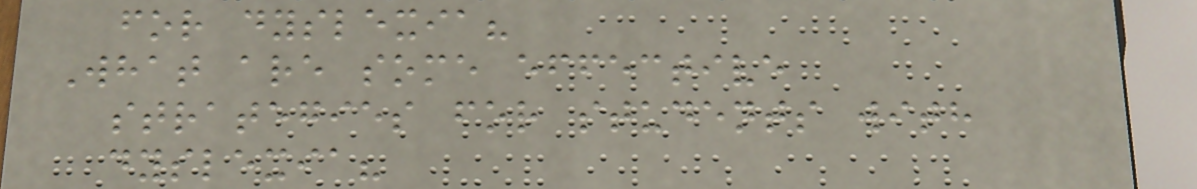for dyslexia?
What are some effective
strategies for students with
dyslexia?
